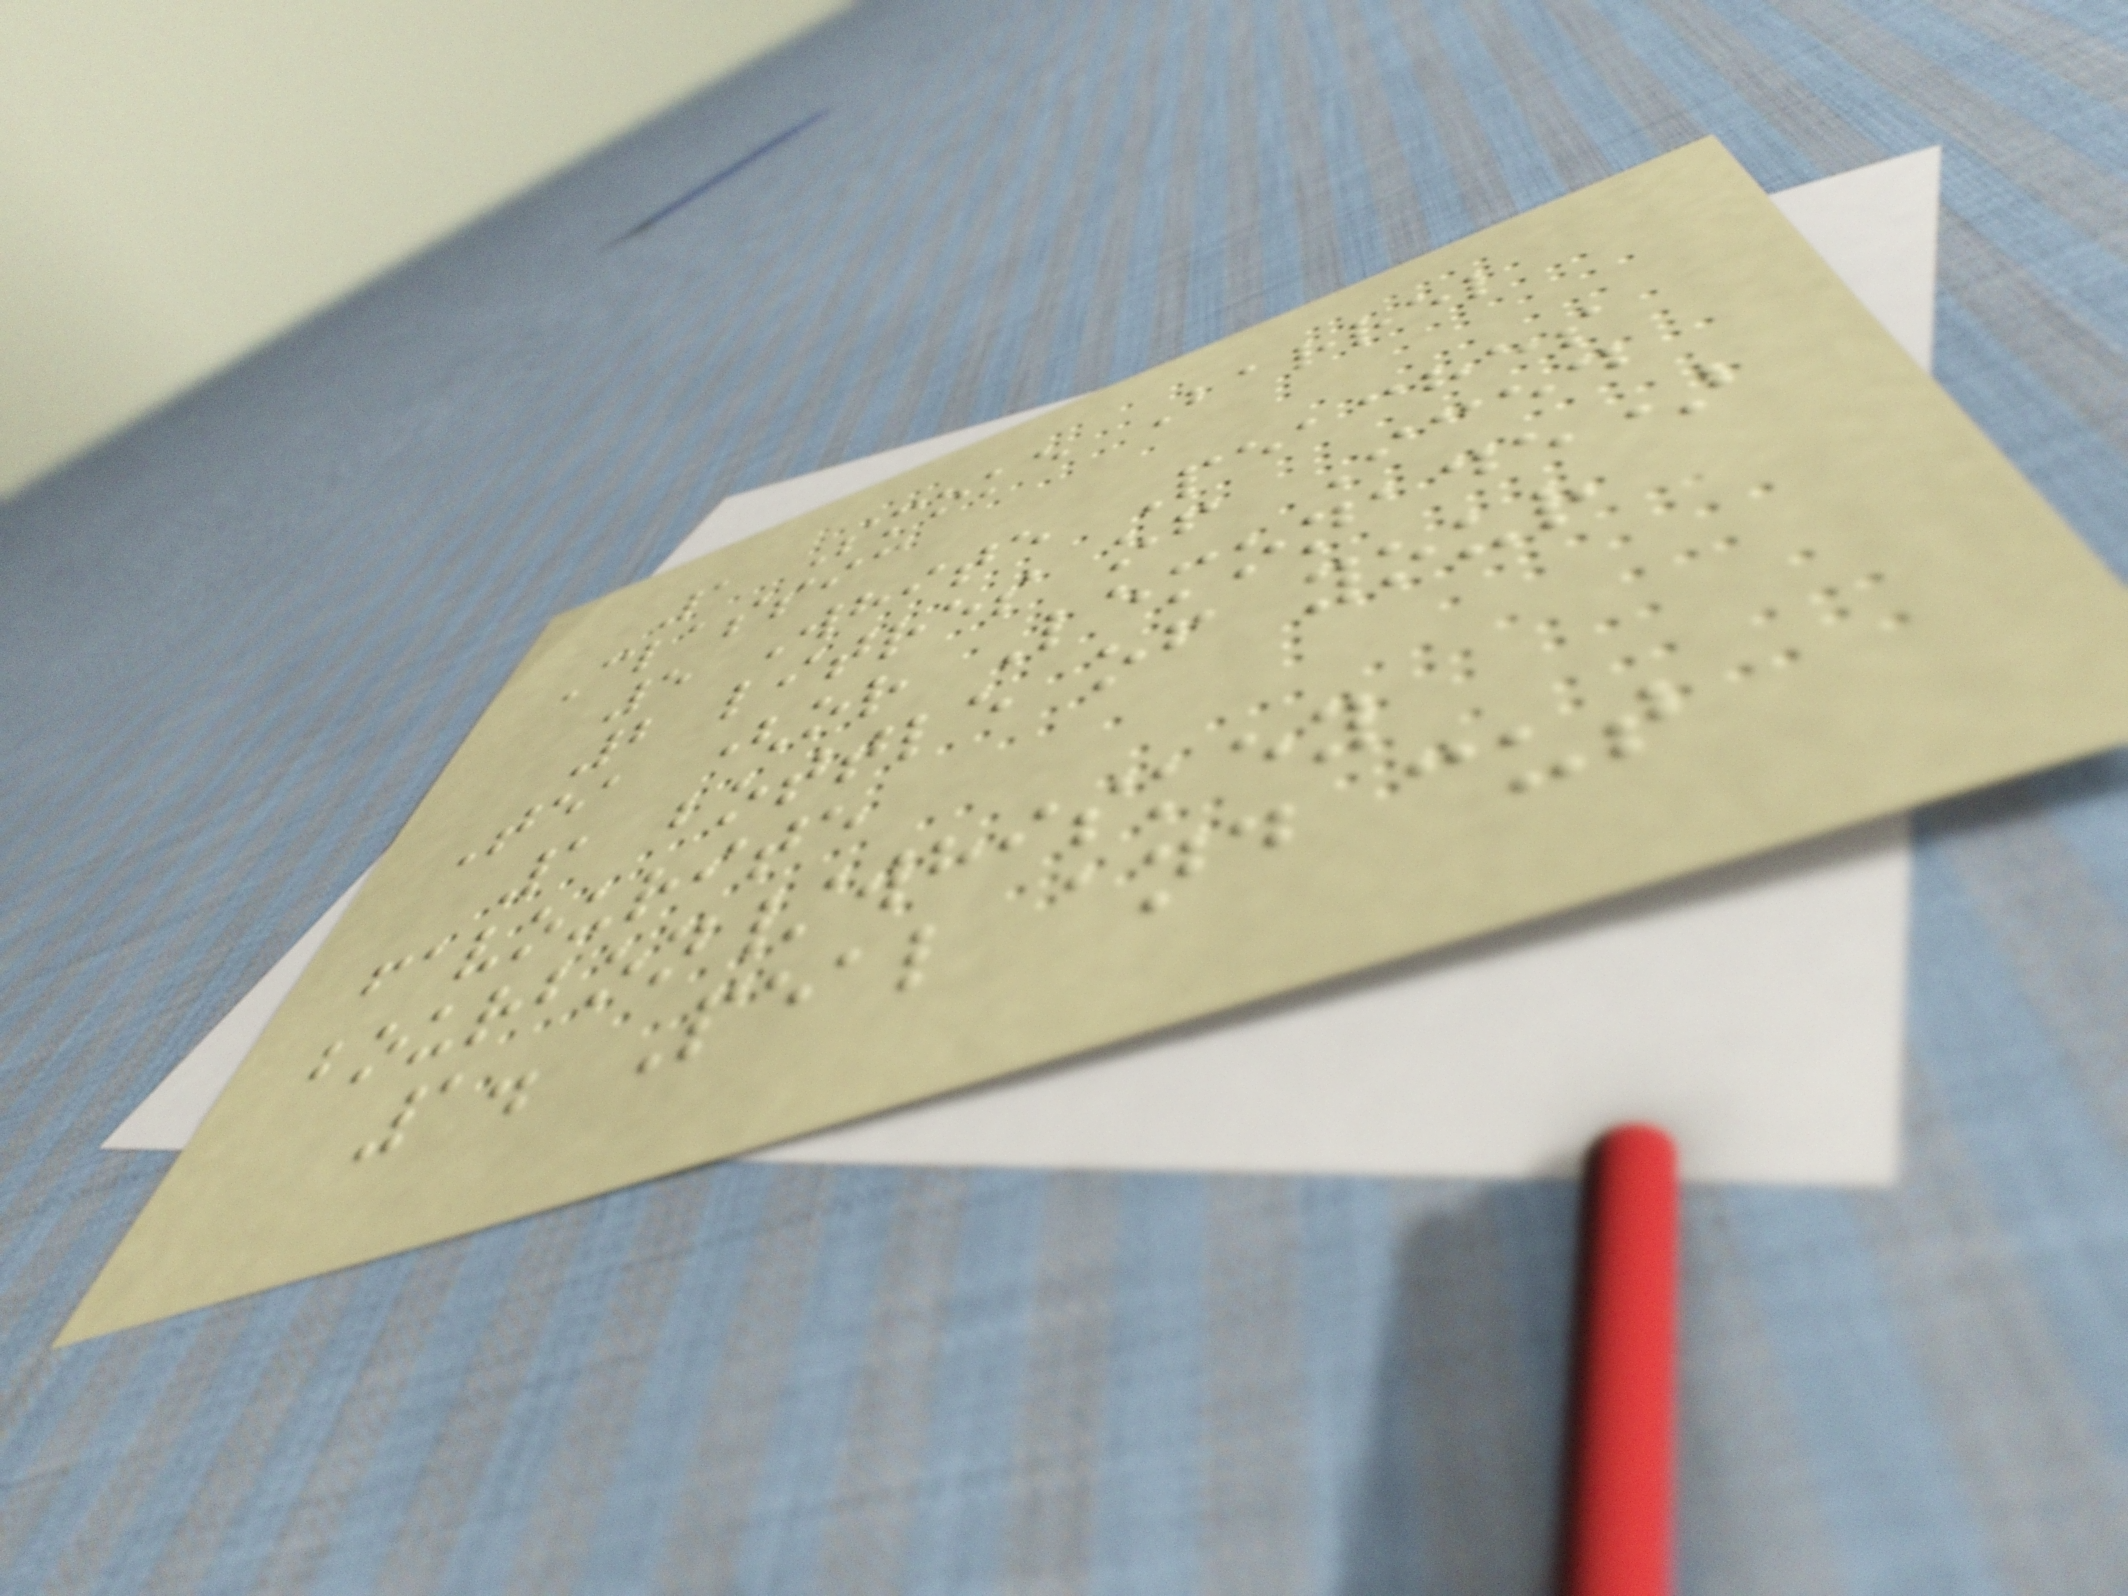1 Smoke Barrel
Classic
5 White Peaches
2 litres of Iced
Tea (or Lemonade)
1 bottle of your
favourite
bourbon/whiskey
1. Peal and cut
